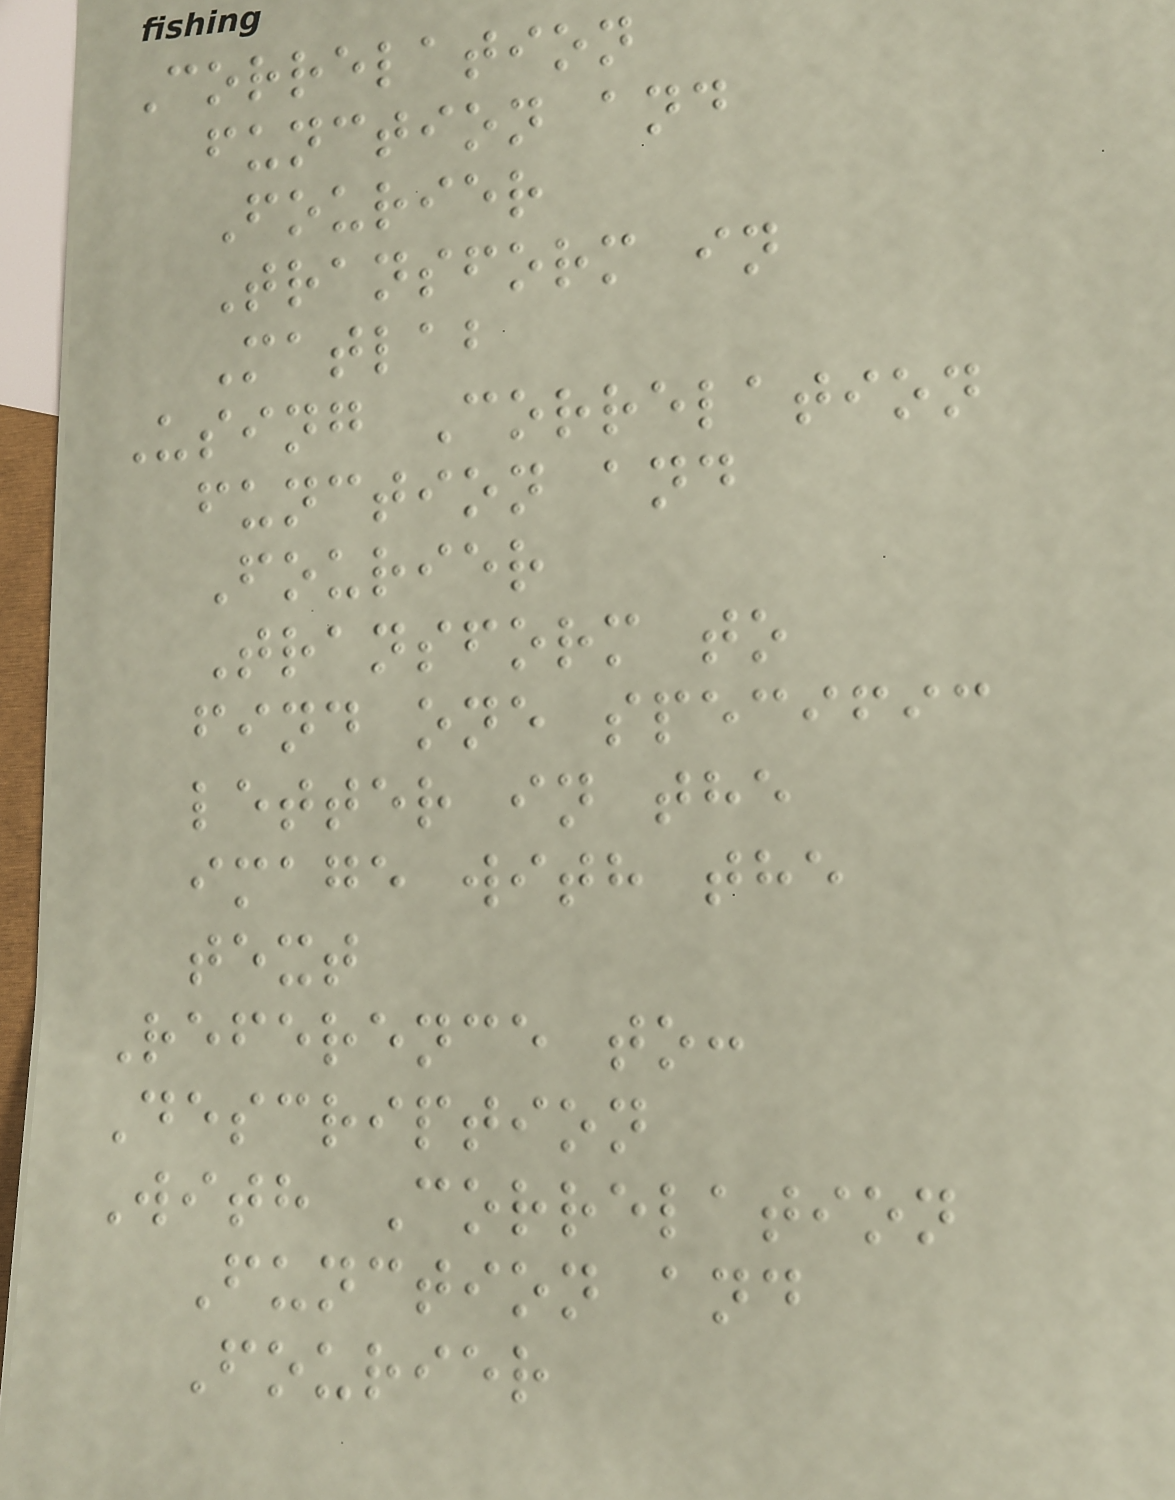Correlation
function and
Fourier
Transform in
Matlab
Using Correlation
function and
Fourier
Transform to
find one specific
letter in the
image with the
text
Reference to:
Description
With Correlation
Function and
Fourier
